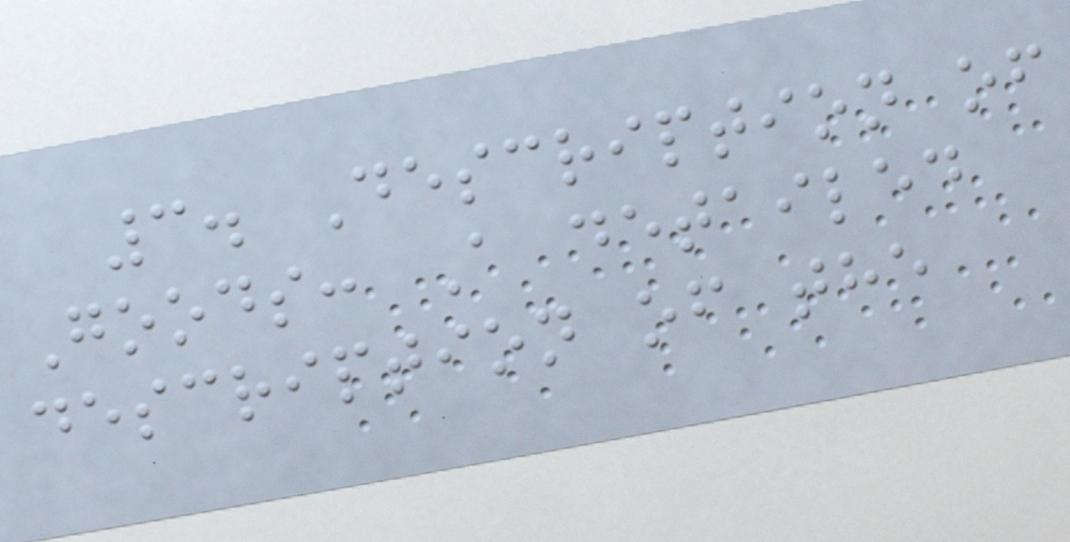3. Description of
Goods: A detailed
description of the
